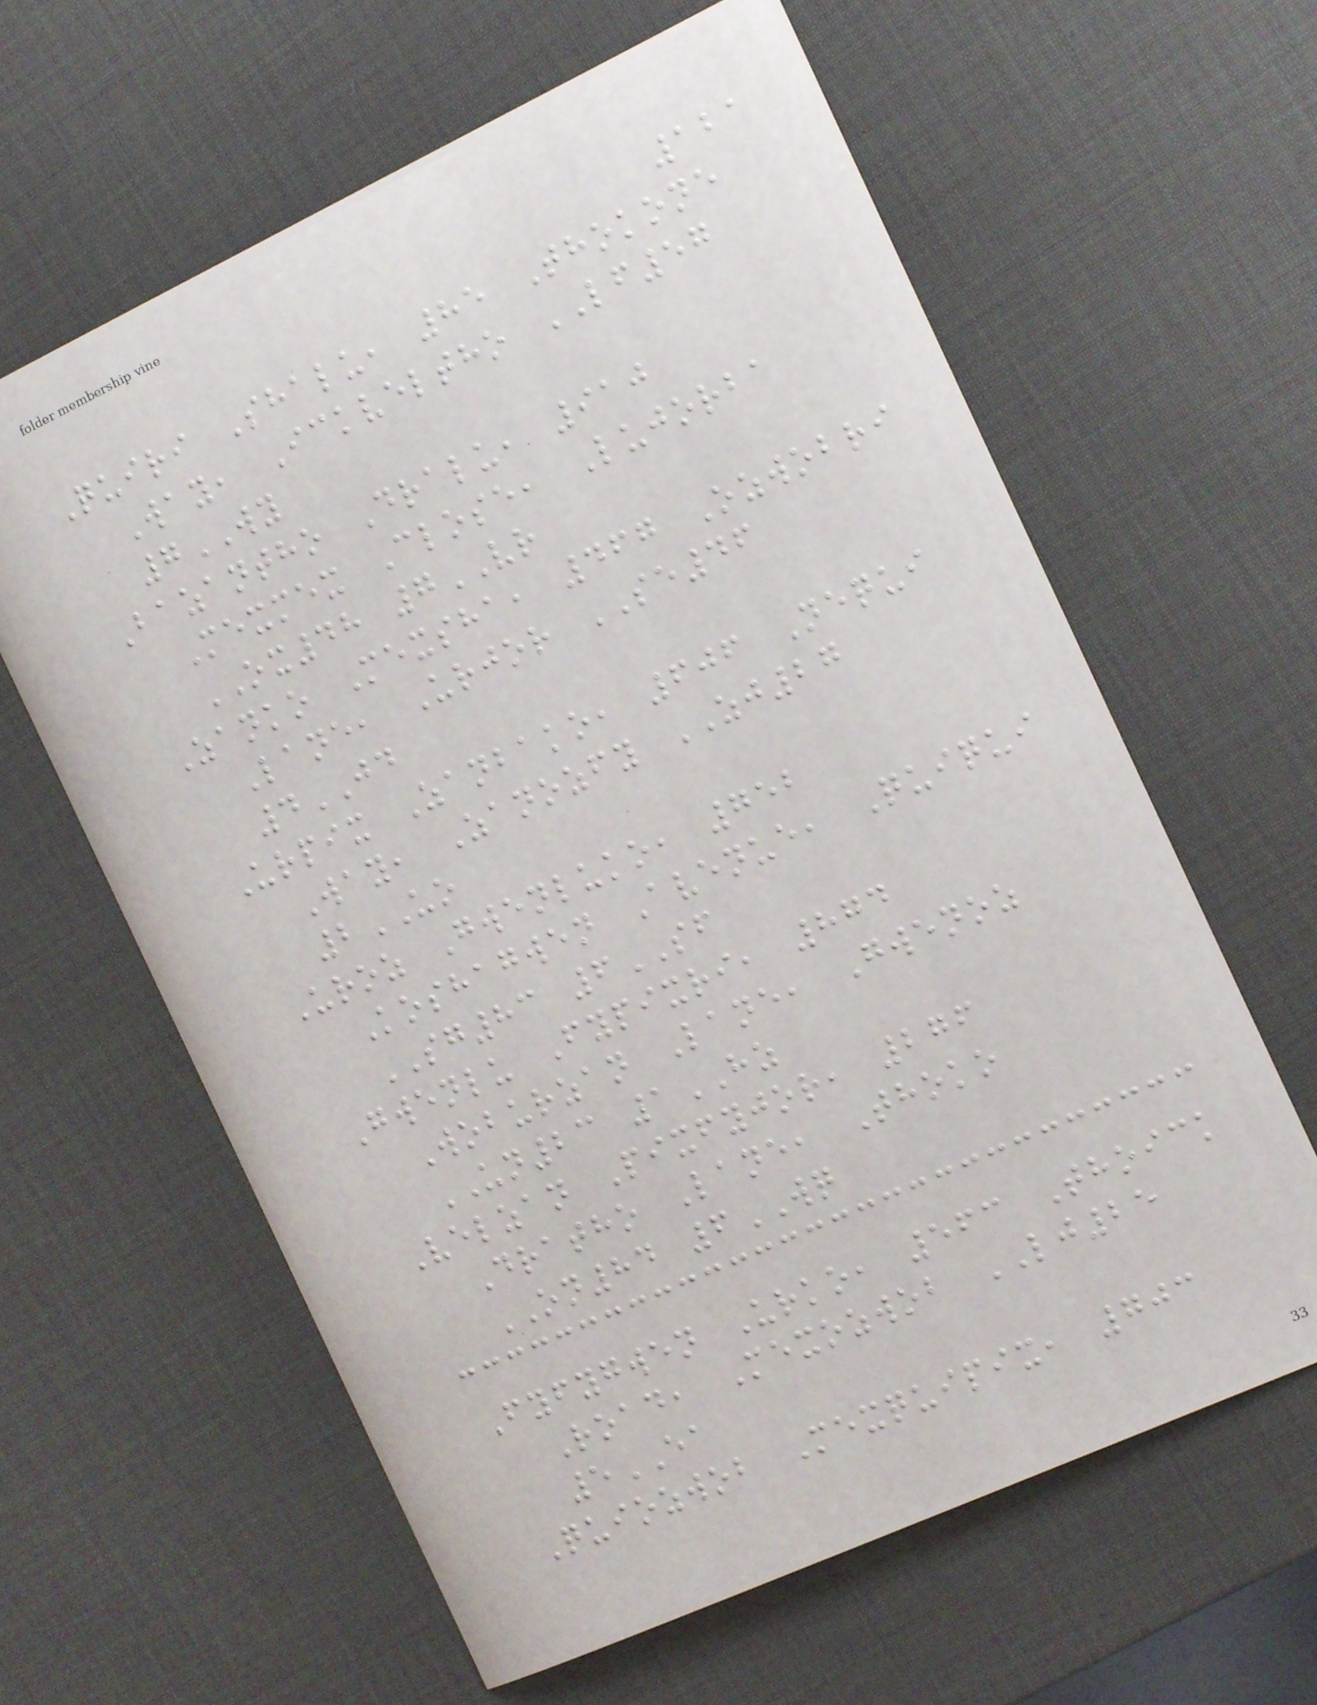121
Quiri Shalu, 85 Thokone
Way, Ickveltho LF57
7WY
Bazantho Dralu, 910
Mexmex Close, Lujorba
OX48 7VR
Zanko Mexsha, 467 Ozwobri
Lane, Urjor SE46
4JD
Urpix Zanbako, 606 Nequi
Way, Zanozfy ZJ27
2UO
Uroz Gwenluko, 752
Koshagwen Avenue, Quiqui
SG83 6SF
Gwenlu Fypixri, 874
Woburzan Lane, Gwenoz
UN23 1HZ
Velzan Pixfyjor, 276
Dratho Lane, Thoko
ON84 6WQ
Fyfygwen Urko, 563 Thoick
Road, Mexozwob LJ25
5EA
Quiozwob Mexquipix, 703
